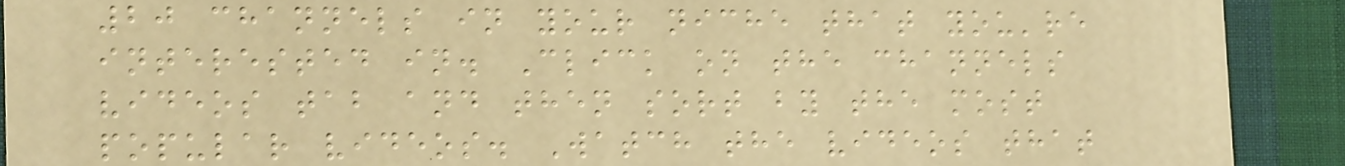20 channels in your niche that you're
interested in. Click on the channels
videos tab and then sort by the most
popular videos. Watch the videos that
